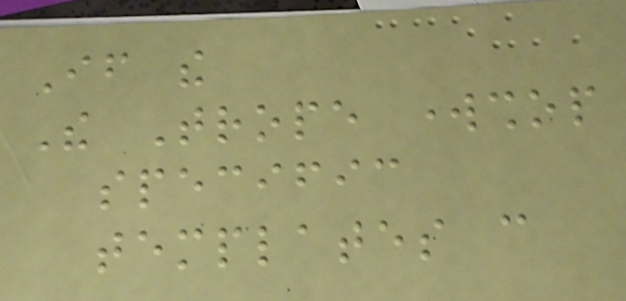If the
The Trope workshop
specific
templates can
